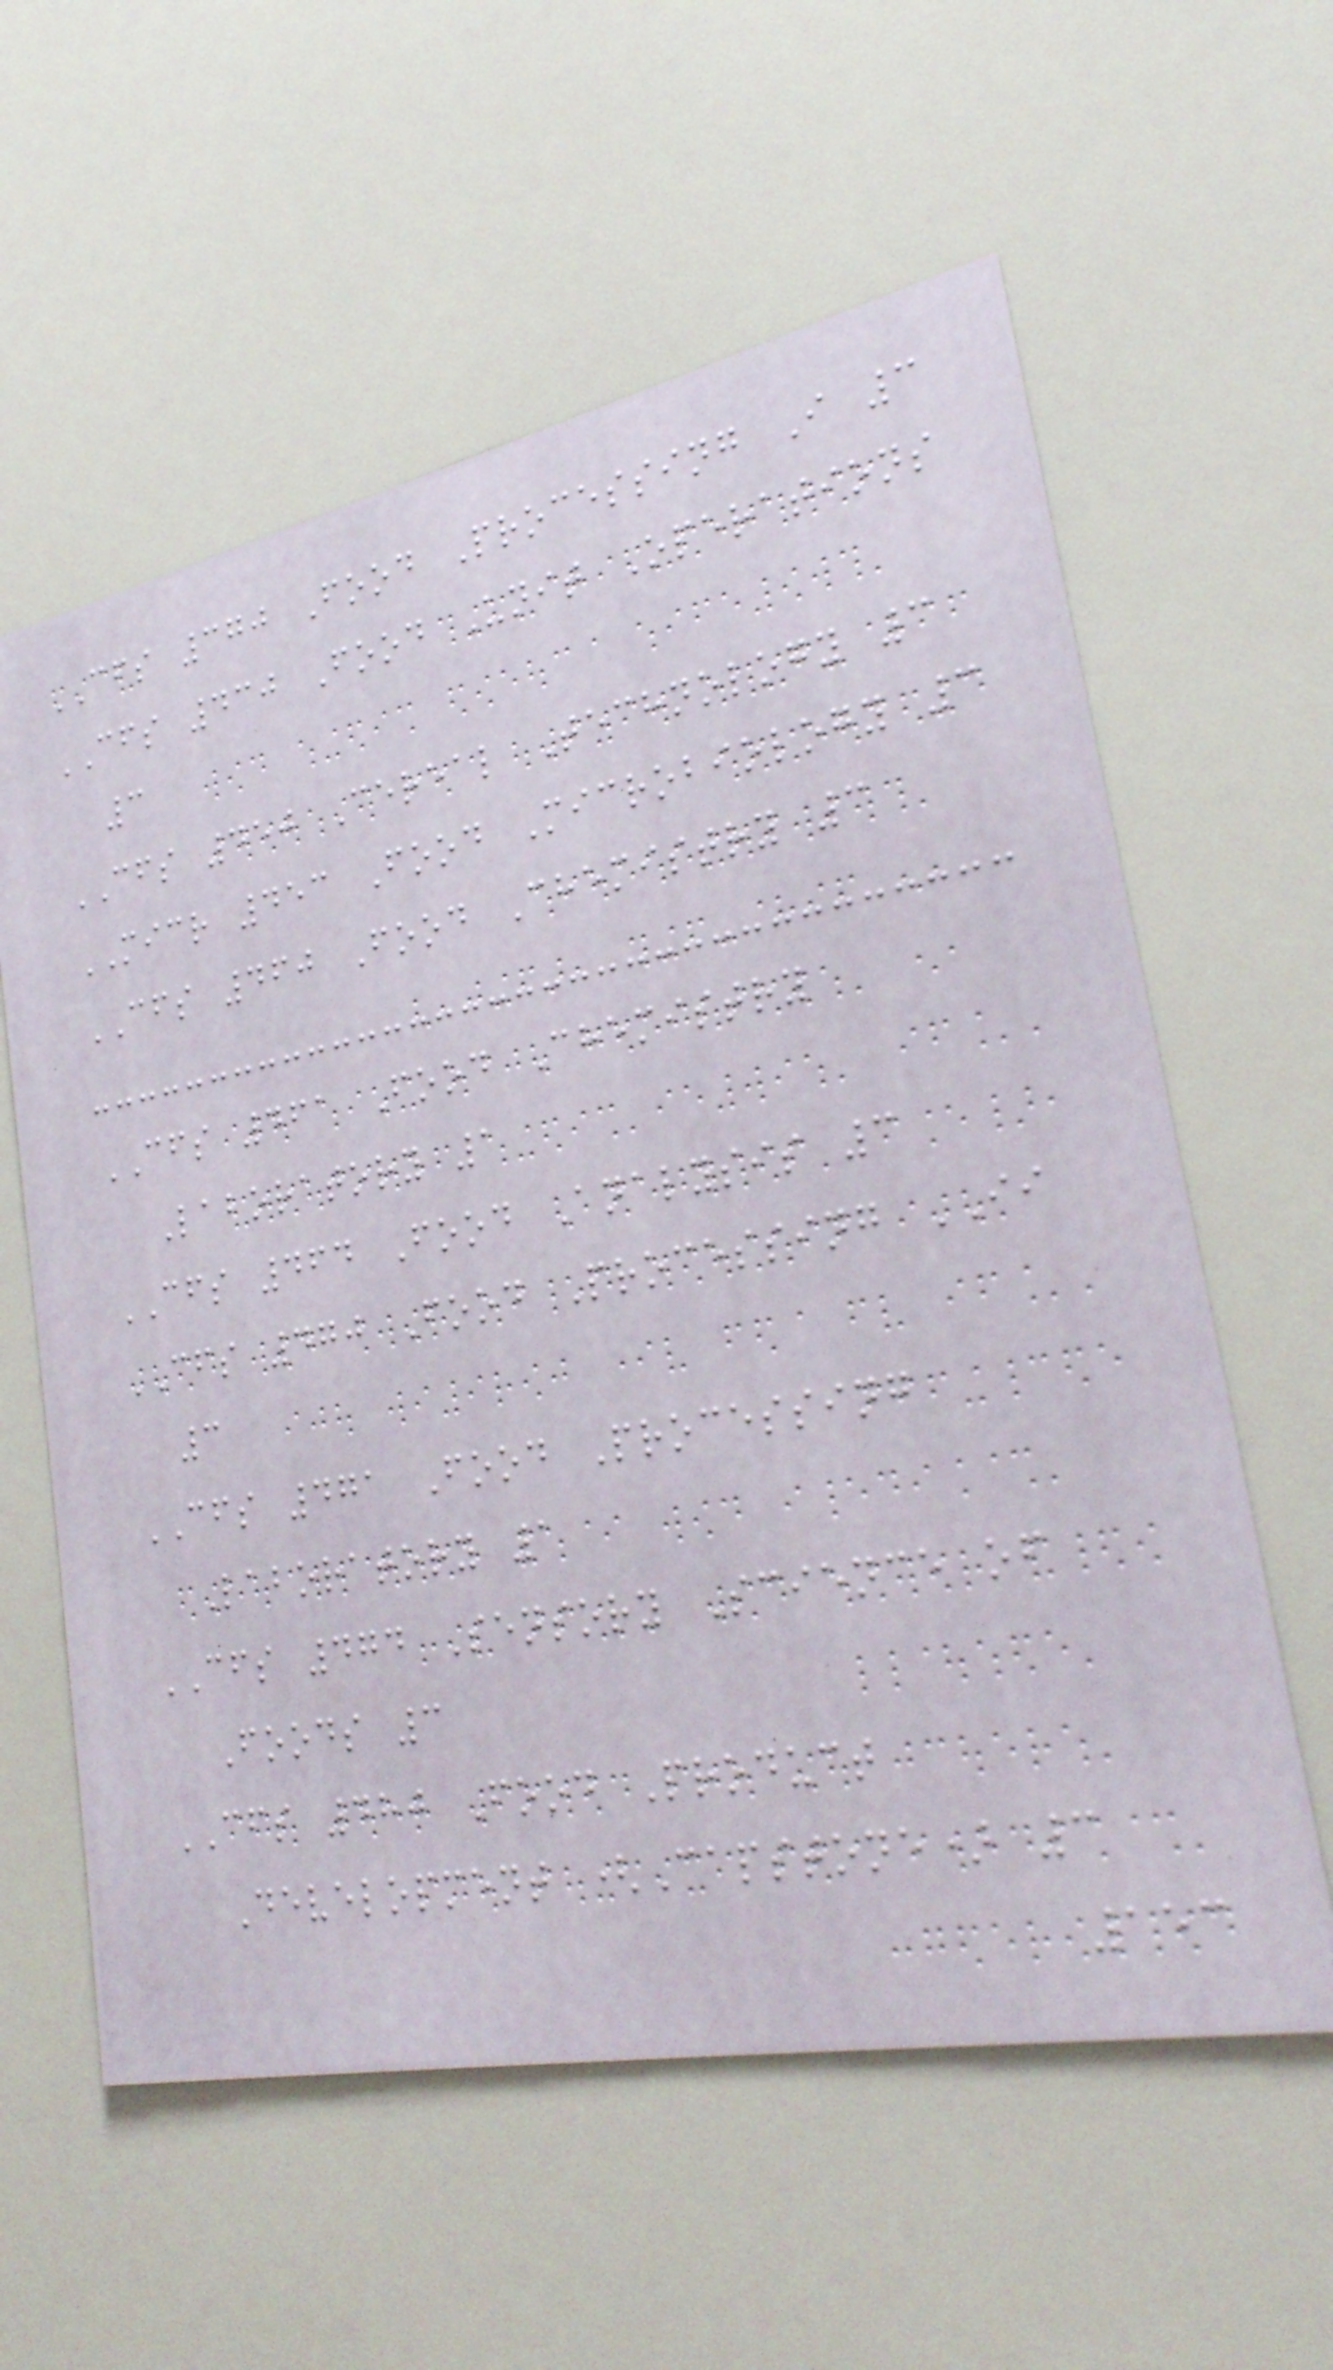CFS 370 Food Processing I 3
CFS 430 Food Unit Operations
3
CFS 450 Cereal Technology 3
MICR 453 Food Microbiology 3
CFS 460 Food Chemistry 3
CFS 461 Food Chemistry
Laboratory 1
CFS 464 Food Analysis 3
CFS 470 Food Processing II
3
CFS 471 Food Processing
Laboratory 1
CFS 474 Sensory Science of
Foods 3
CFS 480 Food Product
Development (Capstone) 3
153
